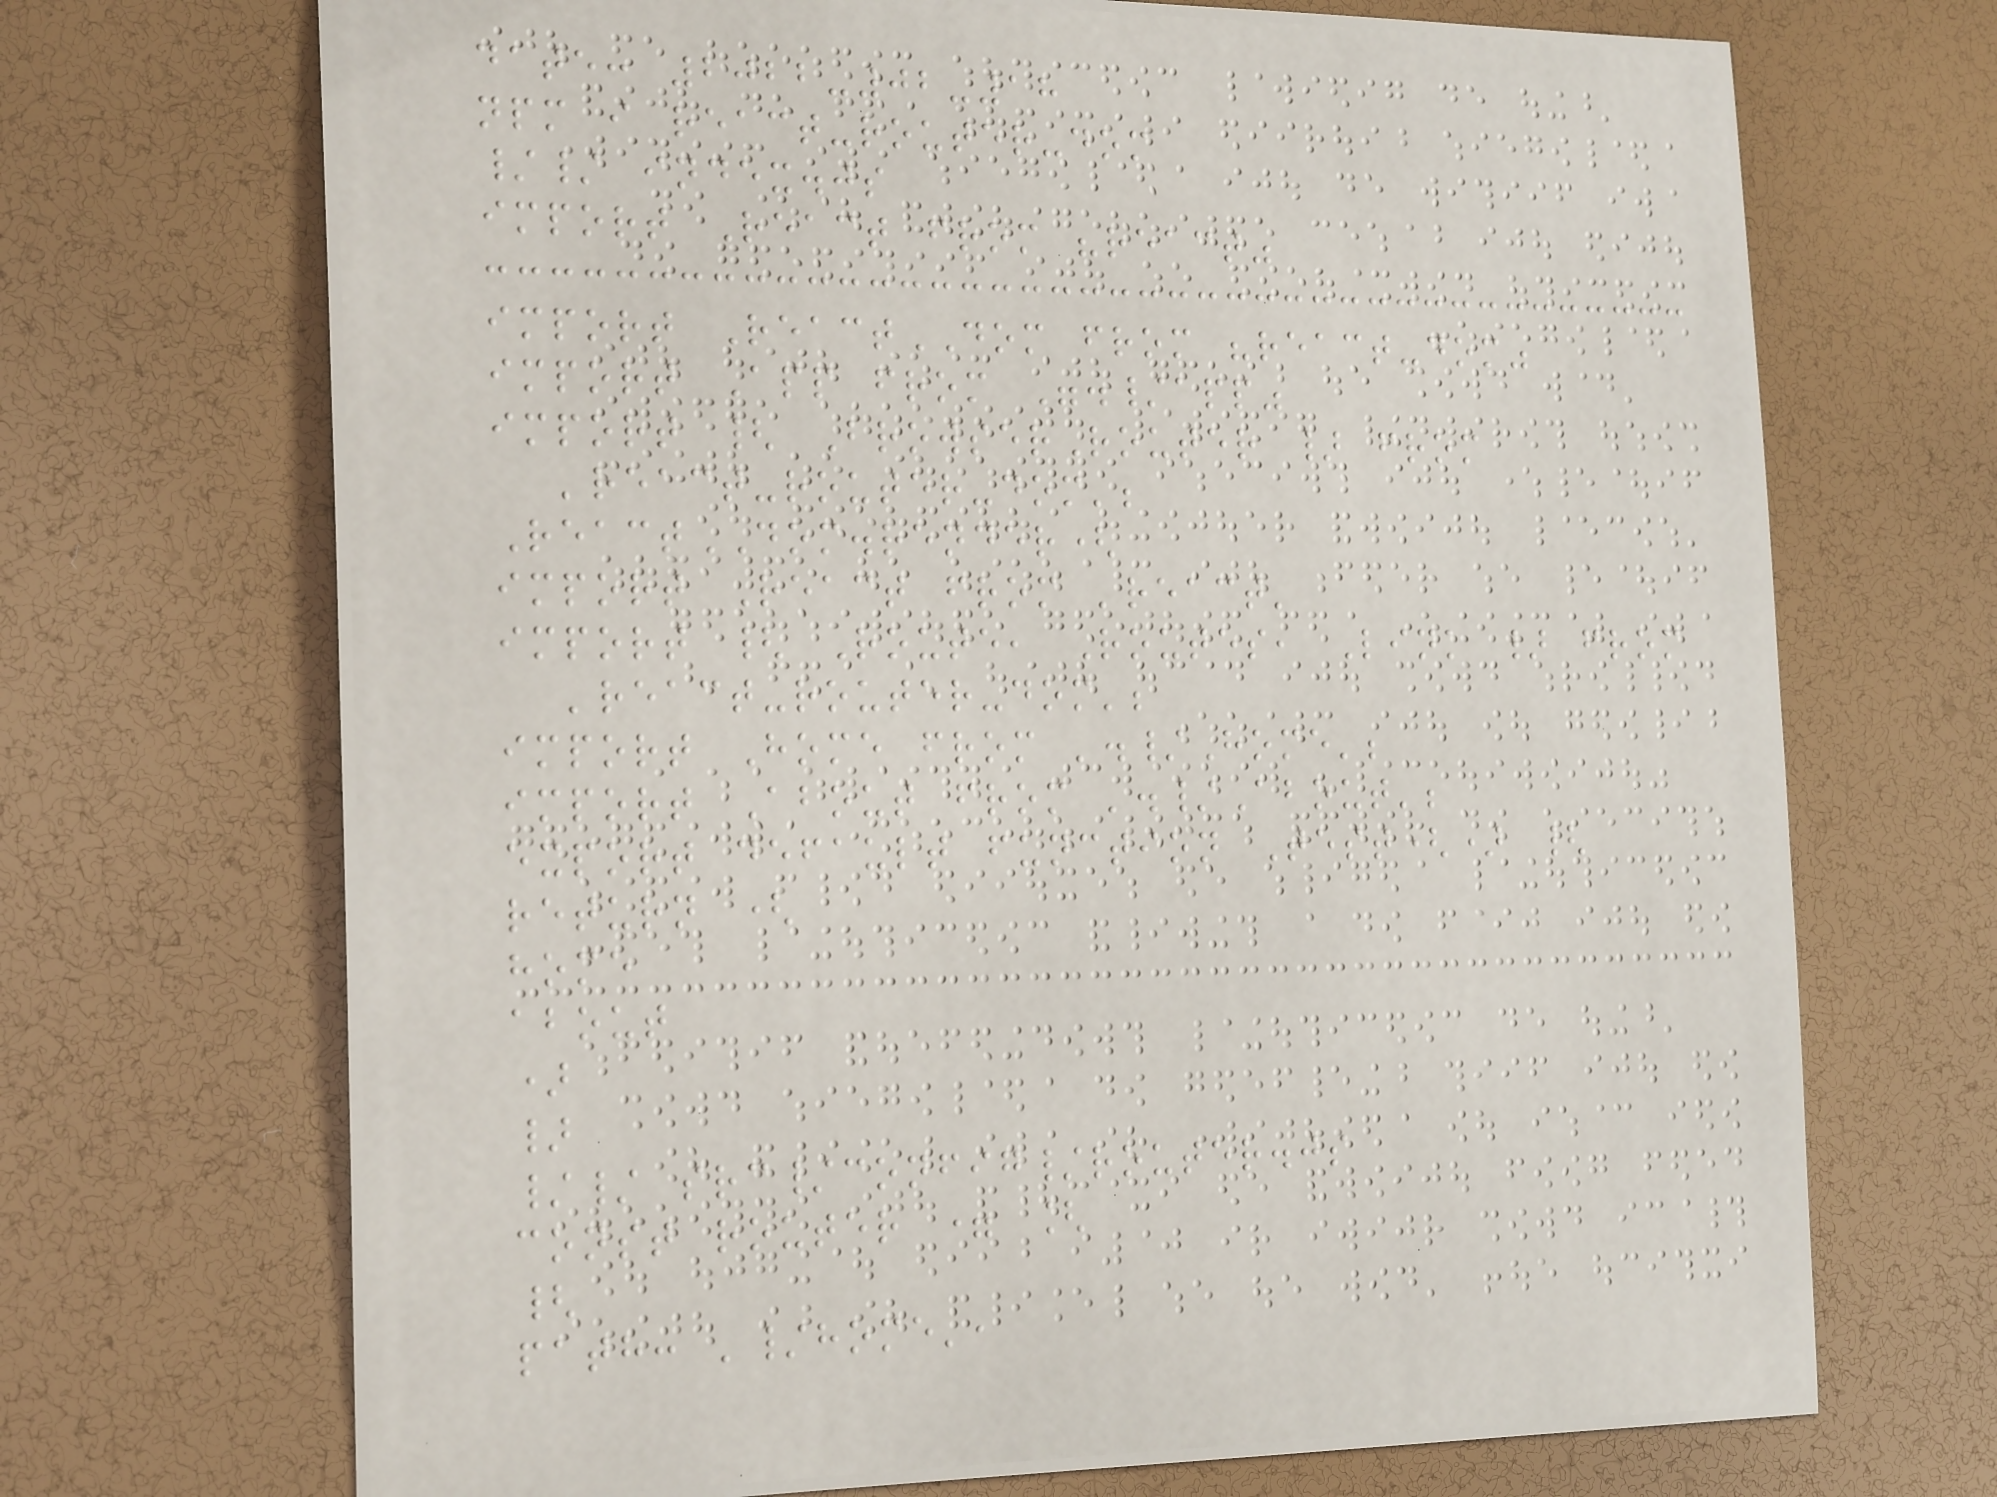date: 2022-02-18
npm i react-router-dom
// index.js
import React from "react"
import ReactDOM from "react-dom"
import App from "./app"
import { BrowserRouter } from
'react-router-dom';
ReactDOM.render(
import React from 'react'
import { Route, Routes, Link } from
'react-router-dom';
import Home from './Home';
import About from './About';
export default function Test() {
return (
home
about
)
}
// src/config/router.js
const router = [
{
path: '/home',
